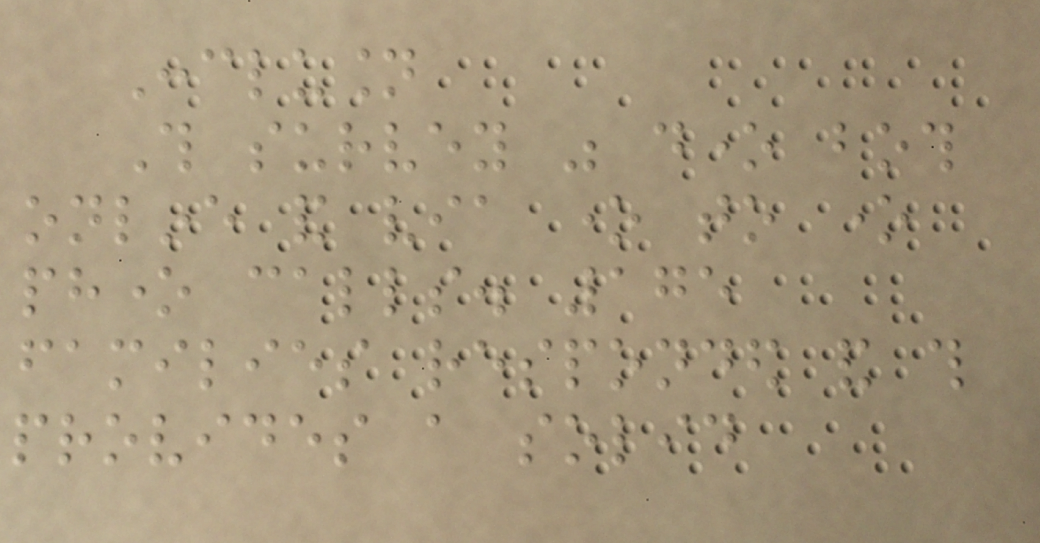Conclusion
This survey was done both
online and via one to one
phone calls. 175
families responded and this
provides a solid
